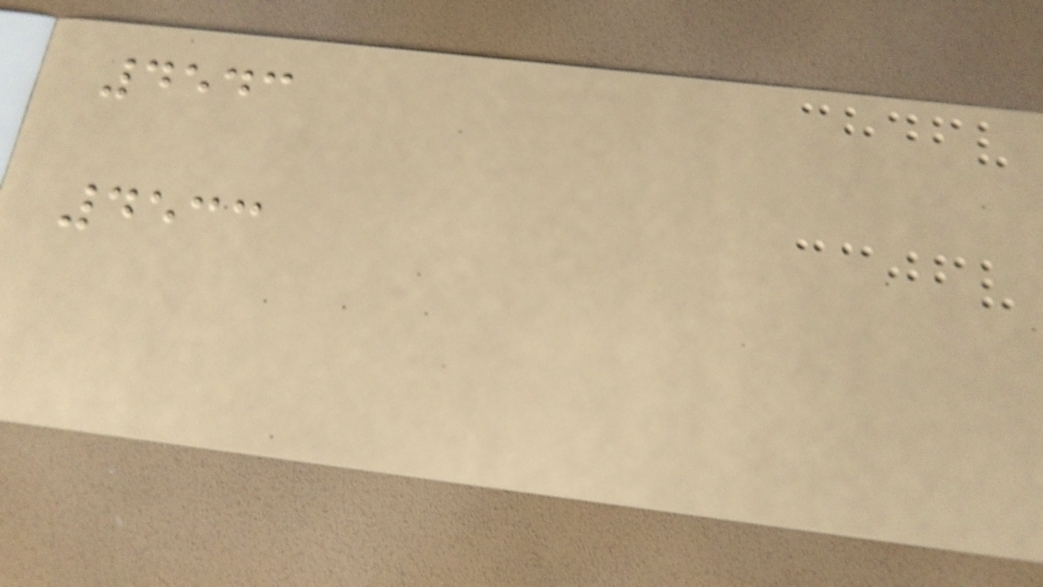4543
4533
